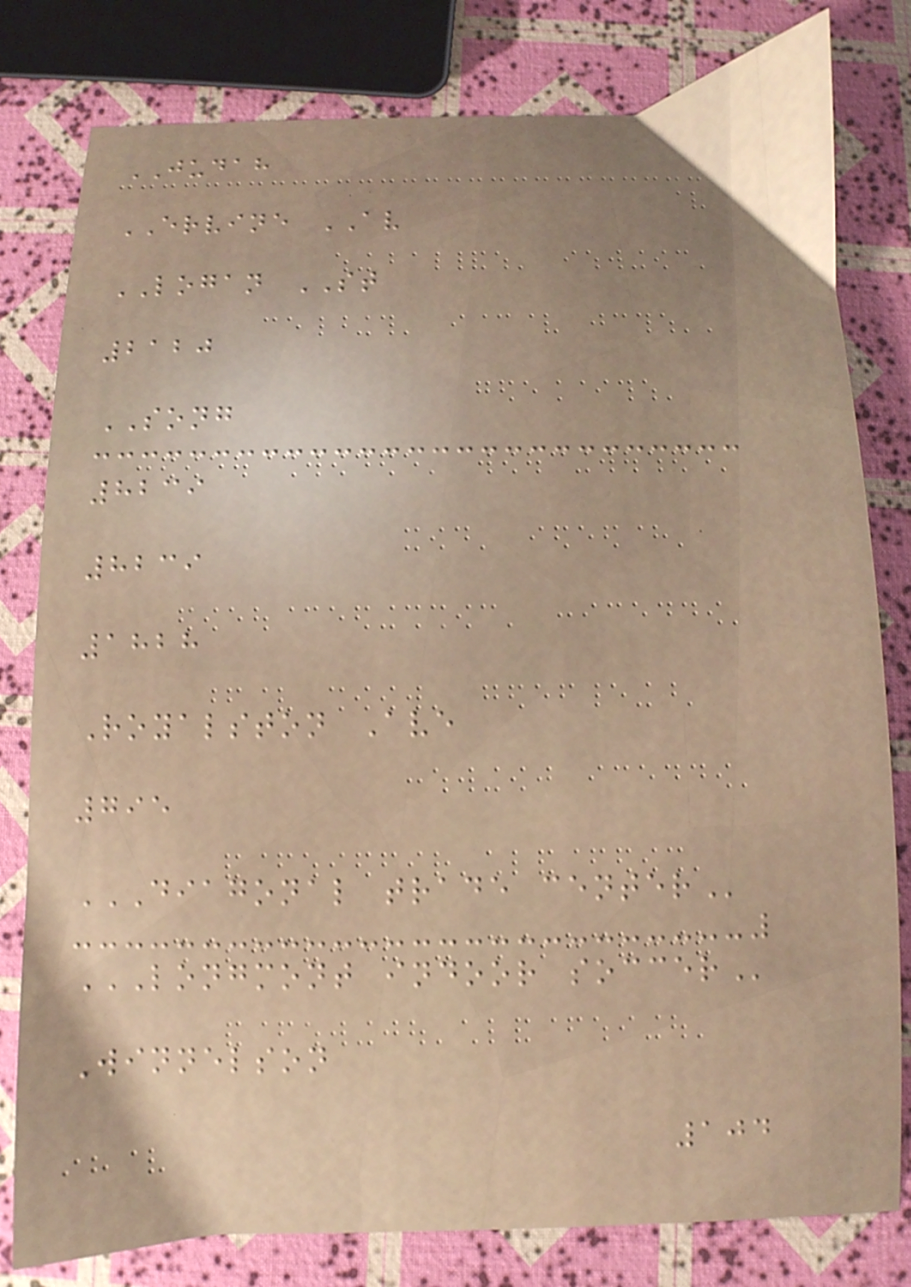JUDAH
ERVINE AV
LOGAN ST
2120
SONG
8239
8239
1828
Royalston Ave
795
DIAGONAL TRADE CENTER
LONGMONT INDOOR SOCCER
Winnelson
104
